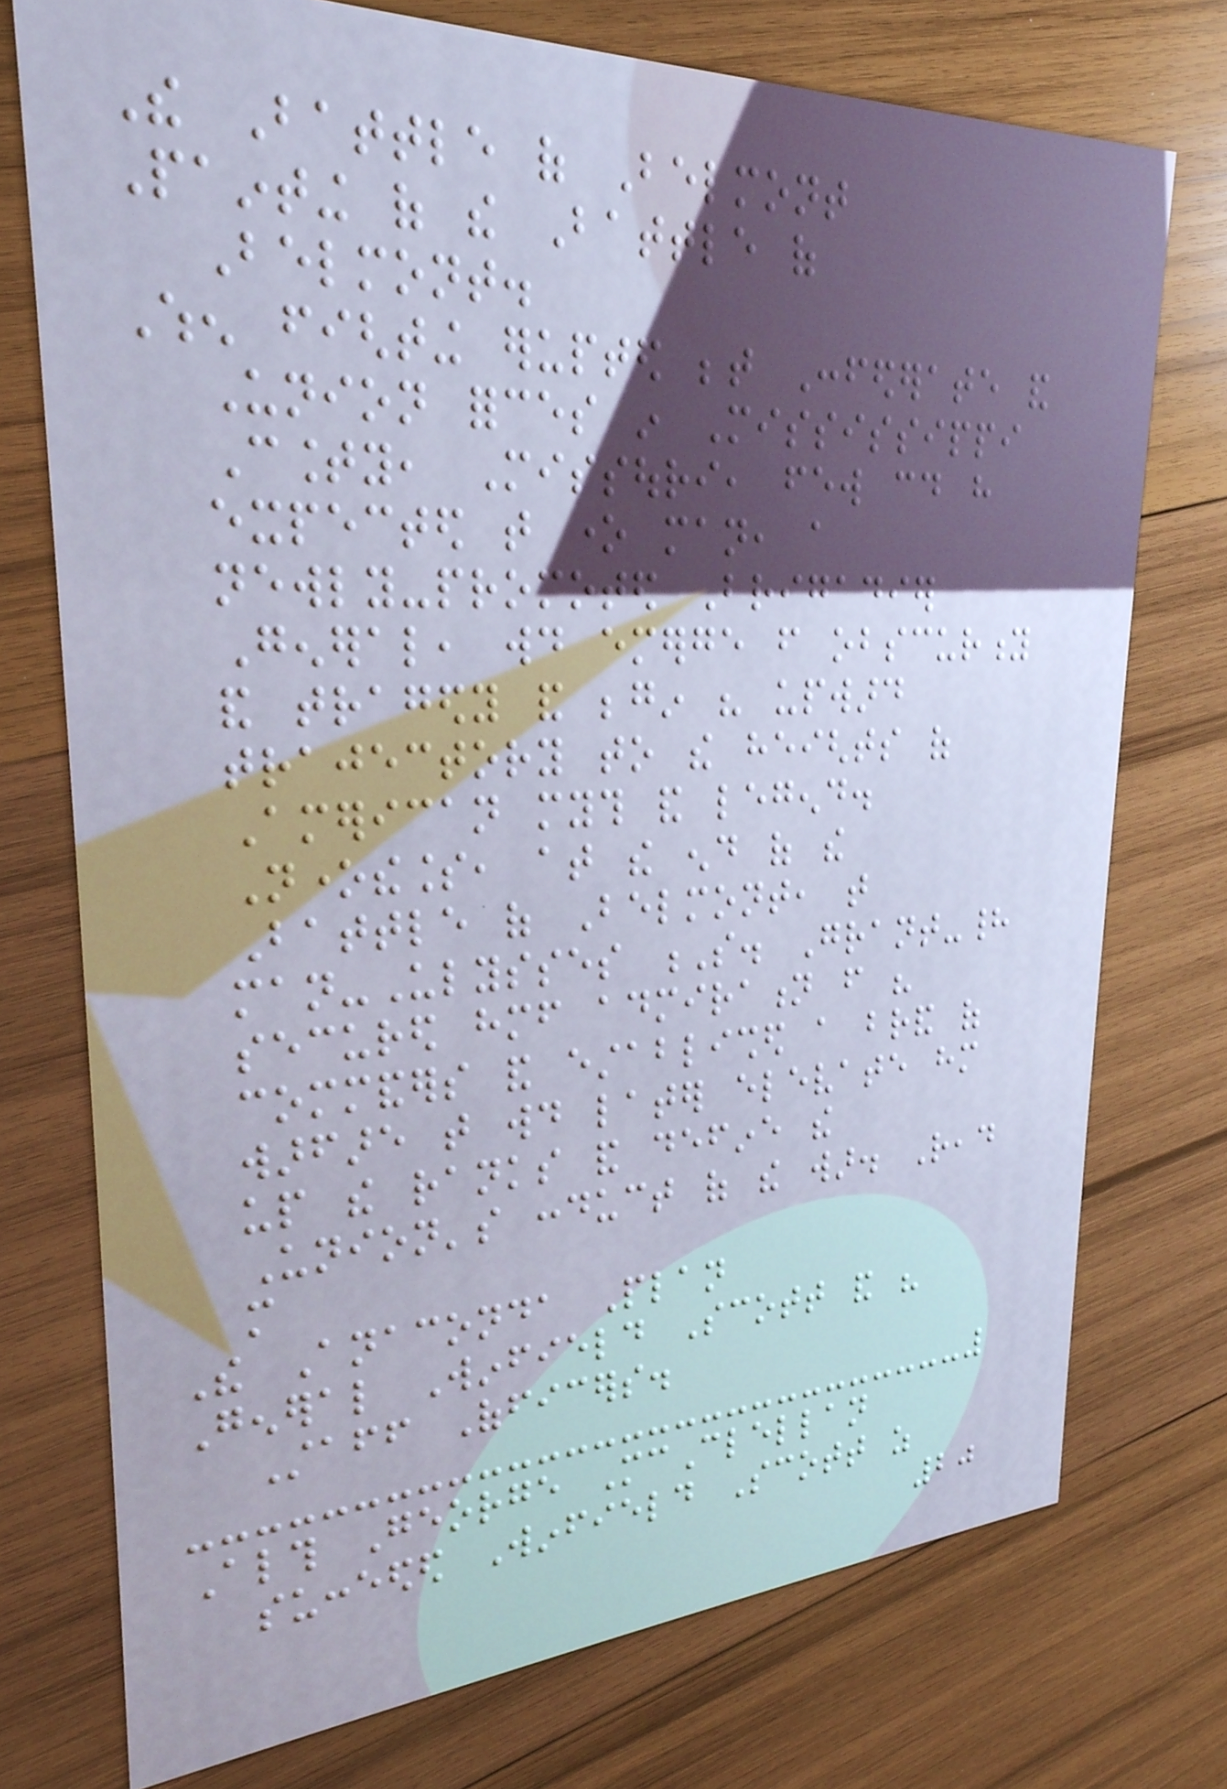The Battle of Belmont
Painting of the Battle of
Belmont.
When fighting erupted between Confederate and
Union forces in Mississippi
County, Missouri, few could have
expected that one man, a
newly-promoted Brigadier
General, would emerge from obscurity
and tragedy and begin his upward
trajectory to the heights of
American myth and legend.
Nonetheless, at the end of the
Battle of Belmont, that
man-Ulysses S. Grant-had
secured himself admiration from his
commanders and established a brand of
warfare that would later elevate him
up the ranks and define the
Union's conduct of the war. Read
more
The Anaconda Plan
General Winfield Scott and his
Staff Officers.
Although George McClellan
succeeded Winfield Scott as
20
